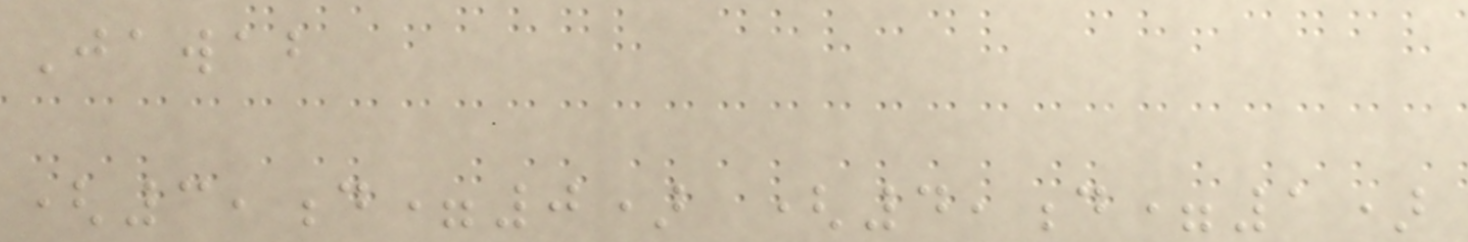Jawab
(3,d=0) (4,d=1)
